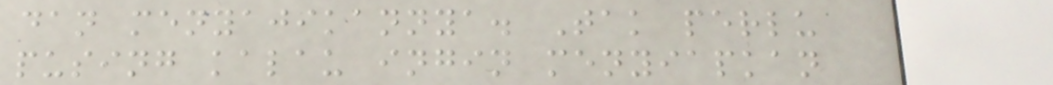dan menyajikannya. Tak perlu
pusing kalau ingin menyiapkan
